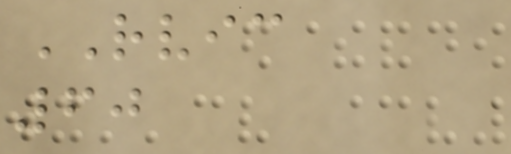RVIC
60
